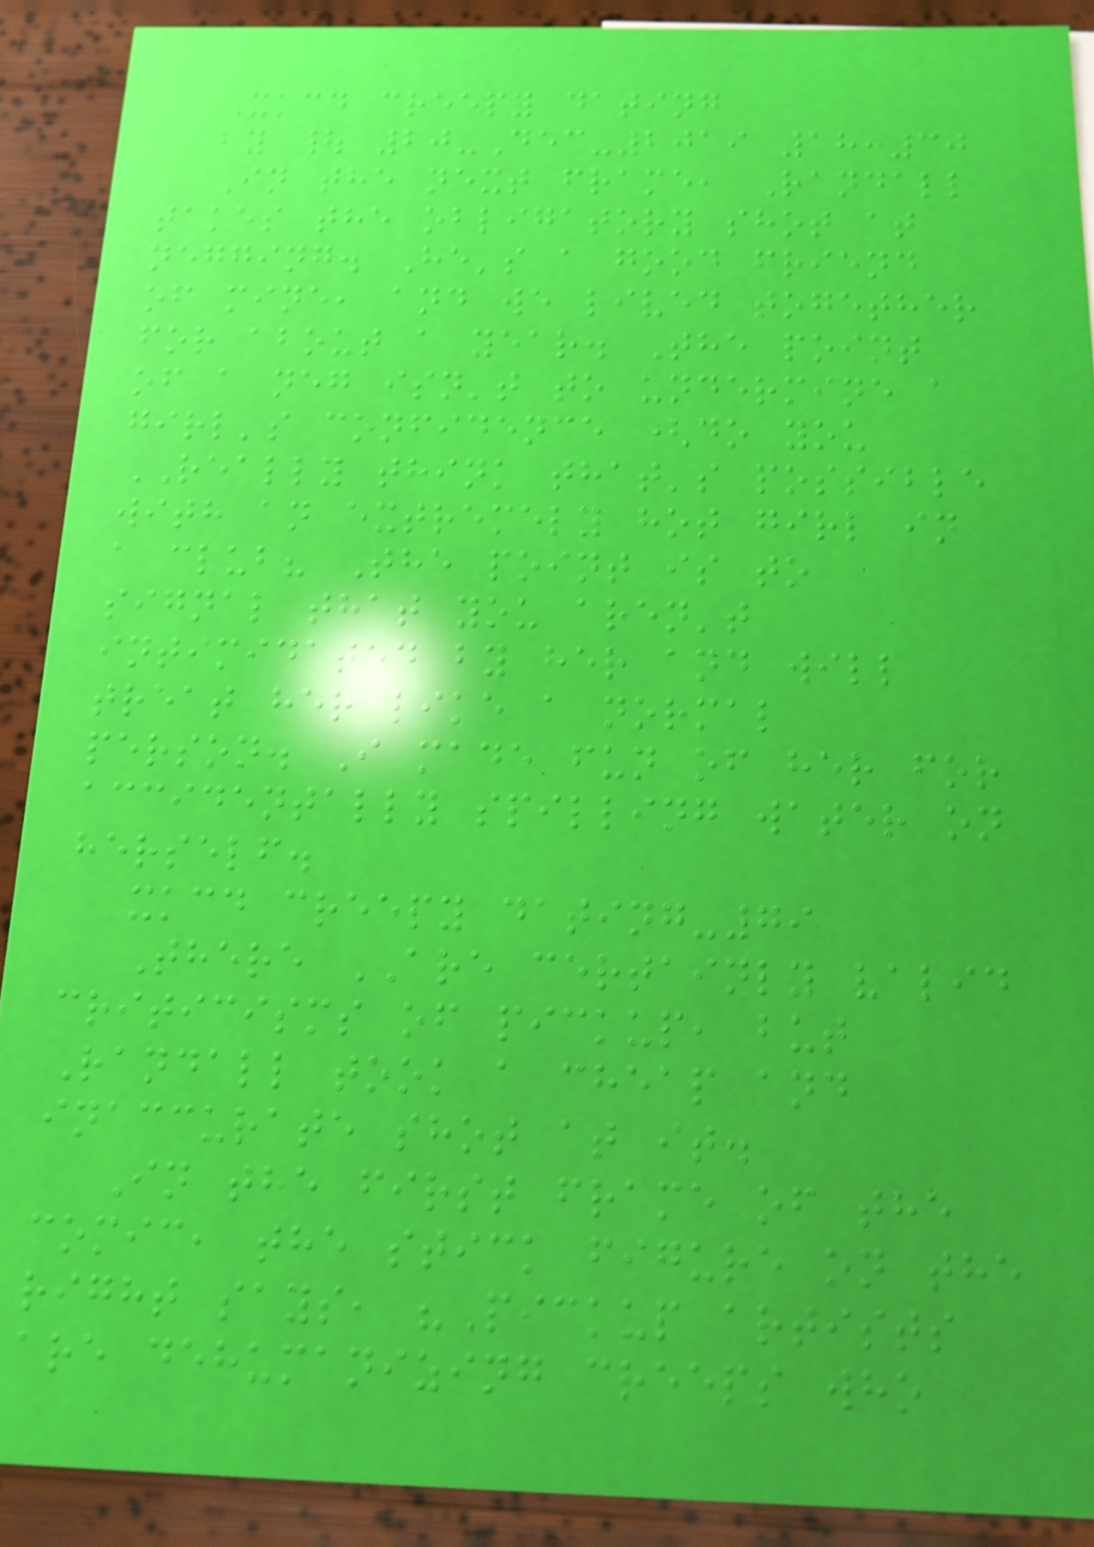Xkcd creepy dating
by | 20-Dec-2019 18:30
In the next frame, Randall
takes the obligatory shot at
negging. He's a good friend
of mine, and we lived together
for about a year. The point
of a neg isn't to undermine a
girl's confidence (do you
REALLY think that's possible
with an extremely hot girl in
a club? The point is to
signal that you aren't
intimidated by her and will
treat her like a normal
person. I made fun of her for
accidentally spilling water on
herself.
xkcd creepy dating-79
There ARE certainly valid
criticisms of pickup, but
Randall took a cheap and
inaccurate shot at it.
In the first frame of the
comic, the stick figure on the
right says, "Pickup artists
are dehumanizing creeps who
